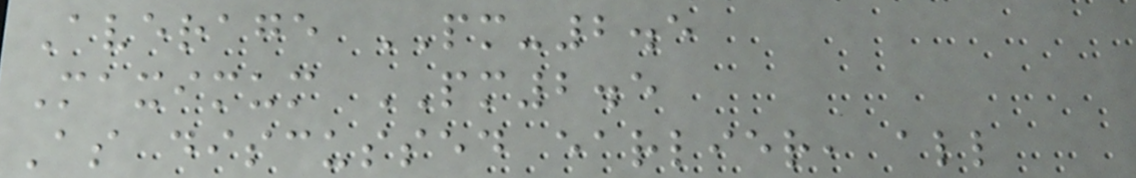Average PM-2.5
Maximum PM2.5
As discussed earlier, all
